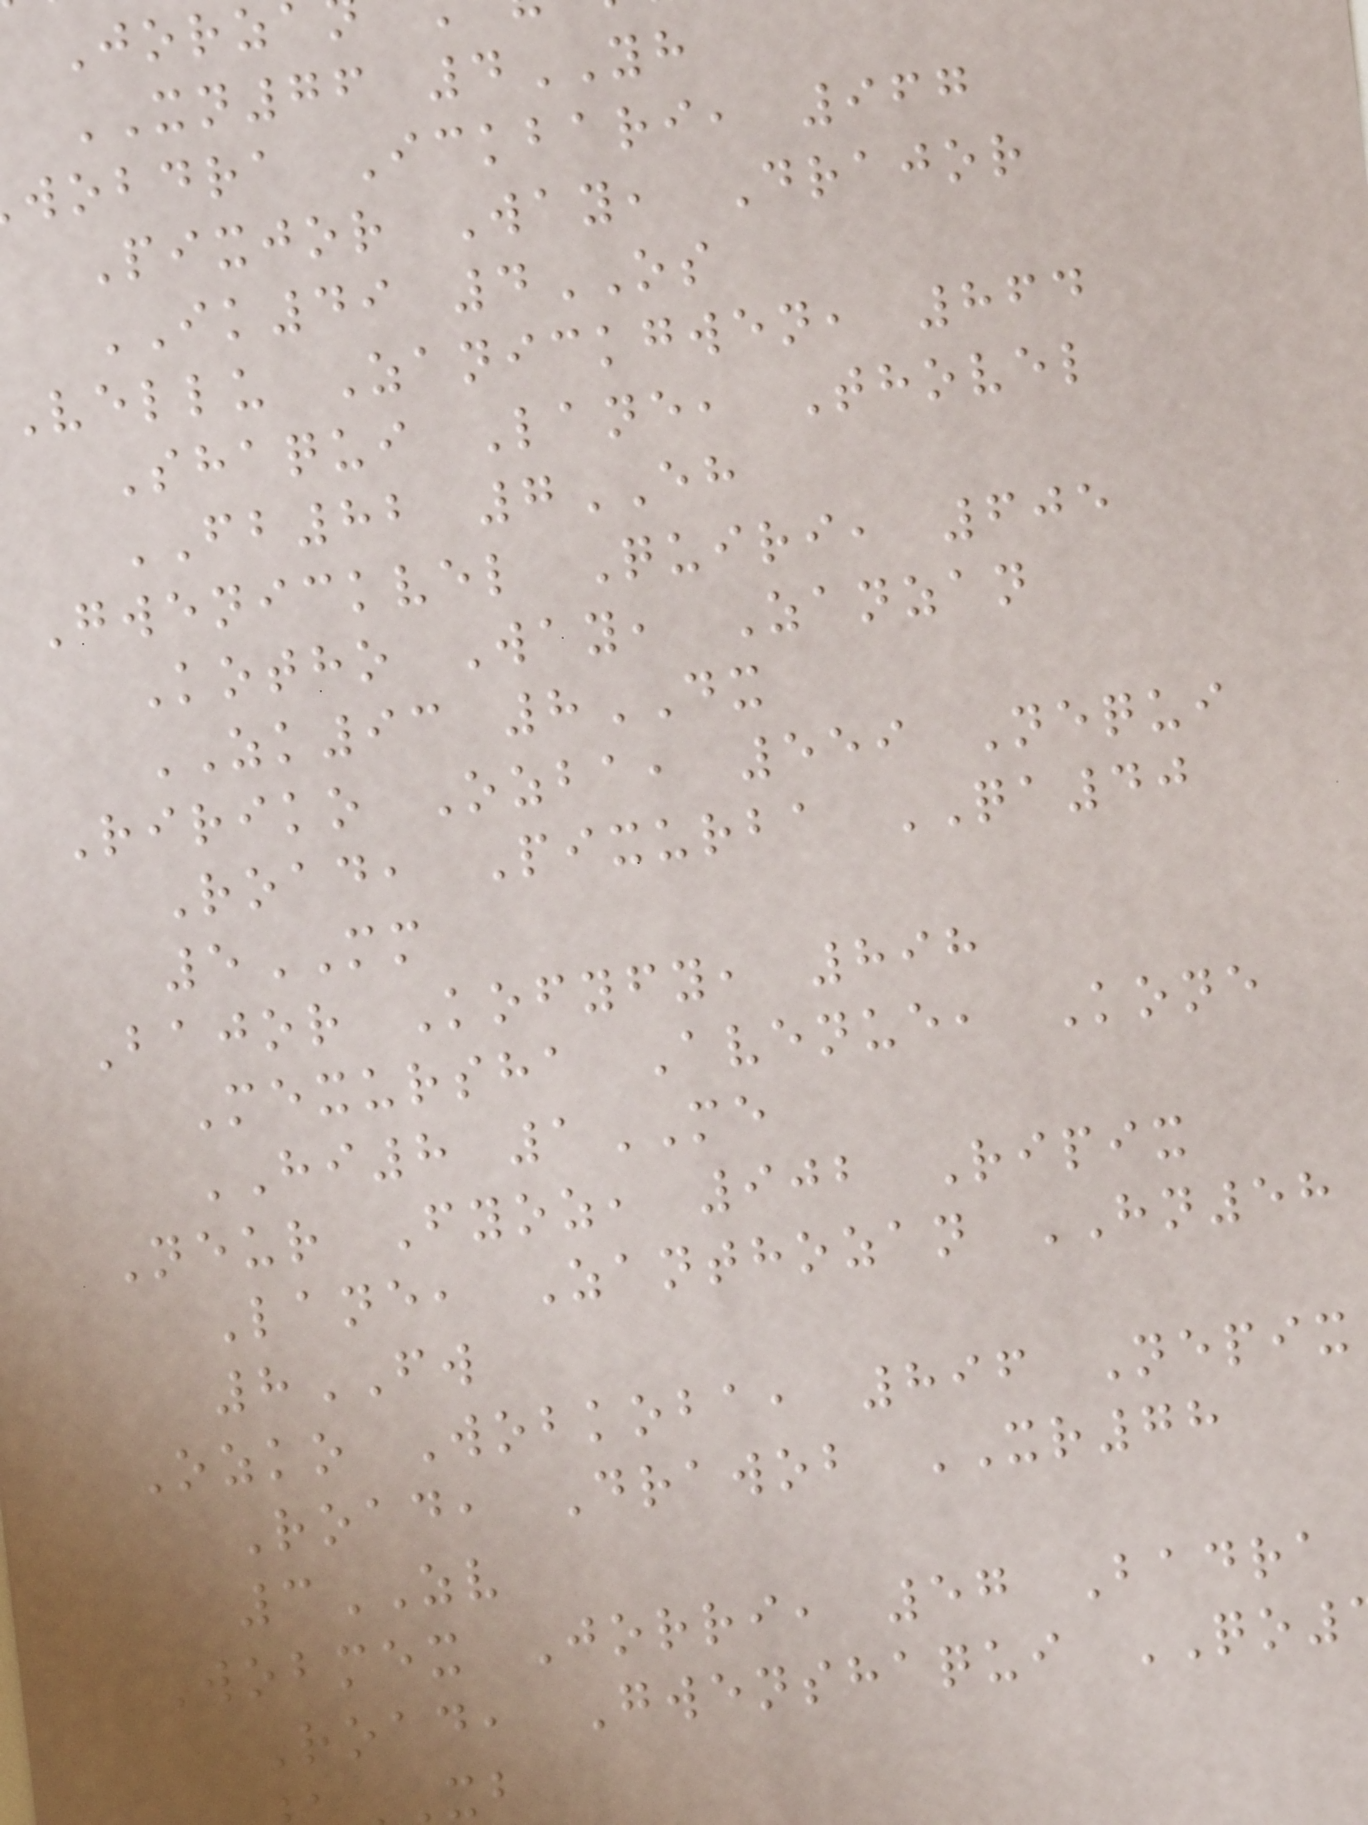XN76 4YH
wobdra Ickbari, 967
Pixjor Way, Drajor
IK49 4OS
Vellu Zanickgwen, 864
Shaqui Lane, Thovel
FB82 7EH
Gwenickvel Quiri, 605
Kotho Way, Zanzan
ZK93 8DX
Ririko Ozba, 559 Nequi
Road, Pixurba QA40
5MM
Bajor Kofyfy, 898
Mexursha Avenue, Kone
HI8 1ME
Neur Fyoz, 902 Ripix
Lane, Zanthozan HN58
8FW
Ozko Wobkoba, 896 Nepix
Road, Drawob XR78
3ZV
Wobmex Jorri, 57 Badra
Road, Gwenshaqui QO
